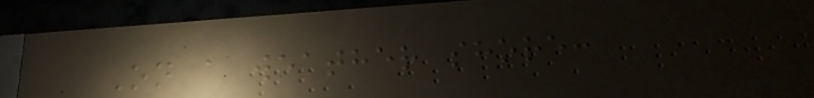On a weather shore:
